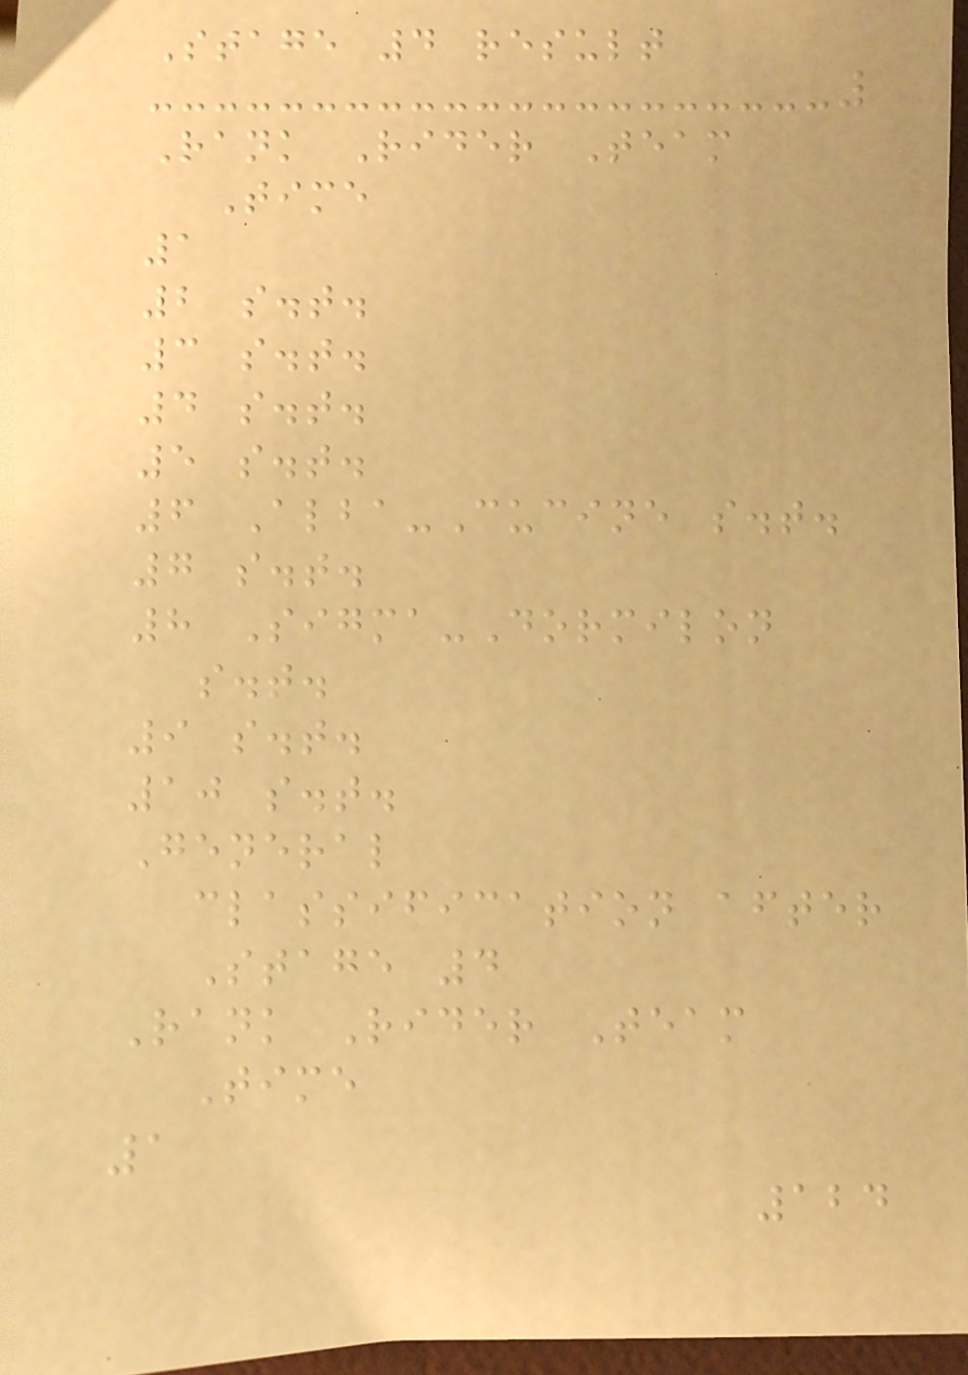Stage 4 result
Rank Rider Team
Time
1
2 s.t.
3 s.t.
4 s.t.
5 s.t.
6 Alba-Cucine s.t.
7 s.t.
8 Sigma-Dormilon
s.t.
9 s.t.
10 s.t.
General
classification after
Stage 4
Rank Rider Team
Time
1
124
